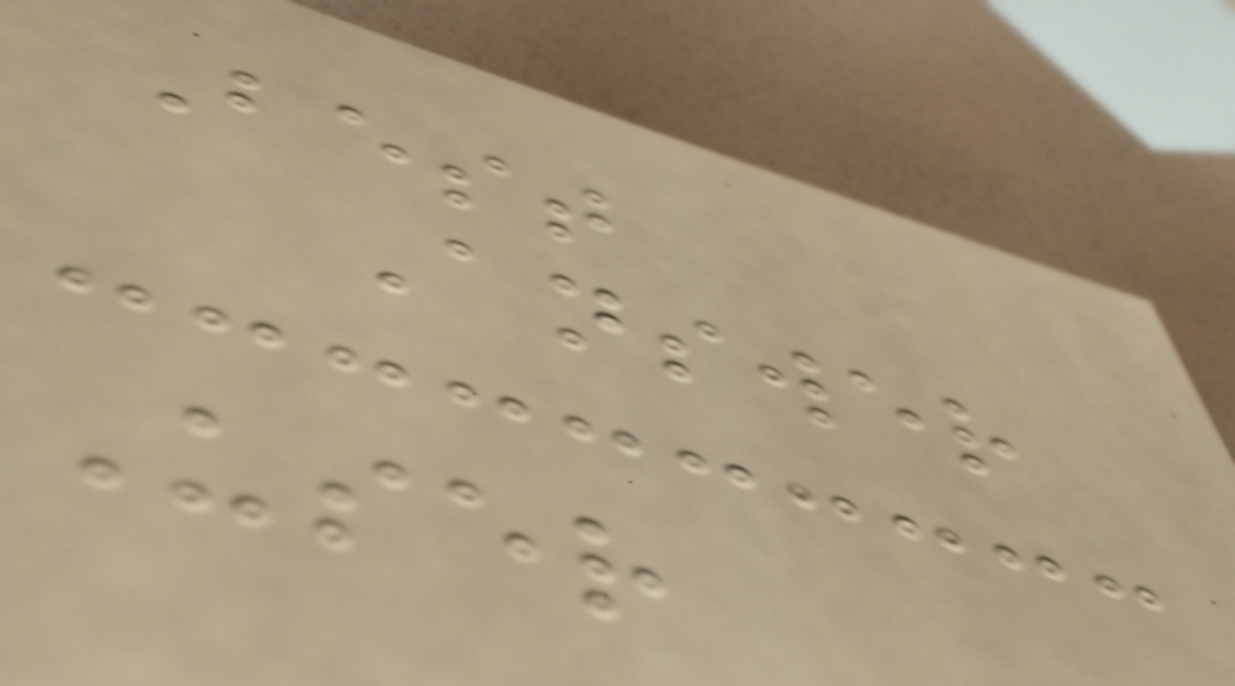Best
Answer
User
